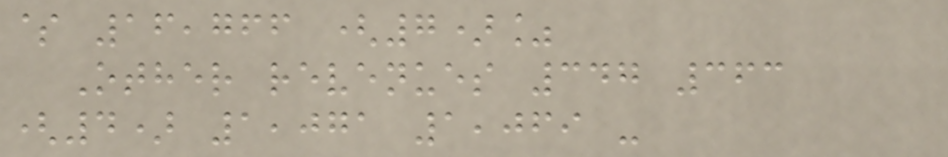$ 16,766 (7)%
Other revenues 347 363
(4) 1,071 1,069 -
